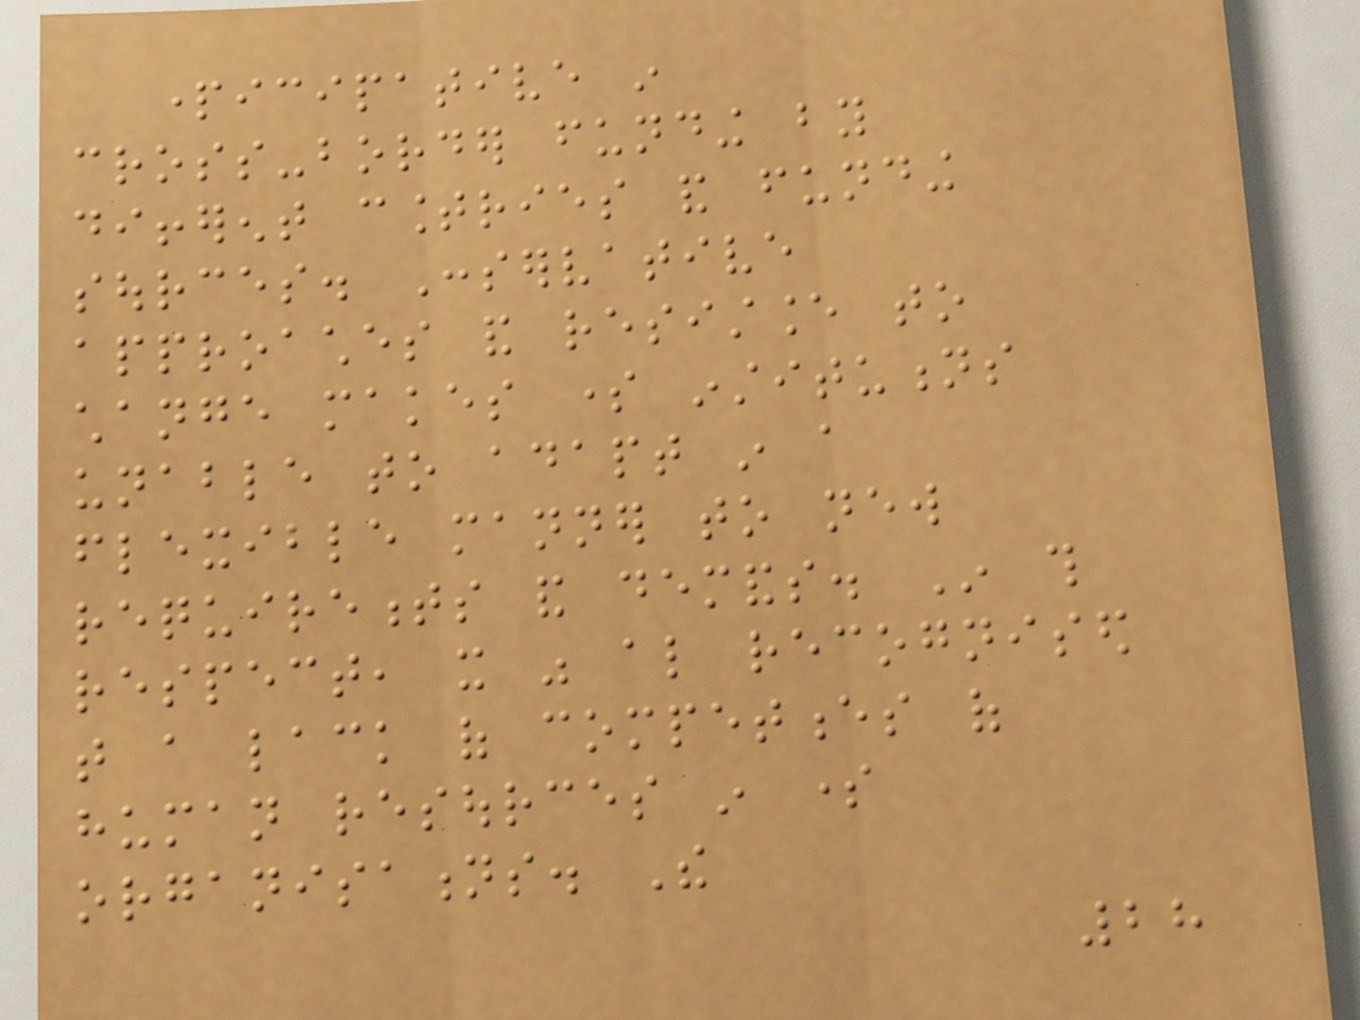participative in
cross-border funding by
different countries and funding
sources. Conservative
approaches and resistance to
change makes some institutions
unable to adapt in a
flexible manner to new
requirements and demands. In this
respect, it was also recognised
that a lack of competences of
human resources in some
organisations. The
28
